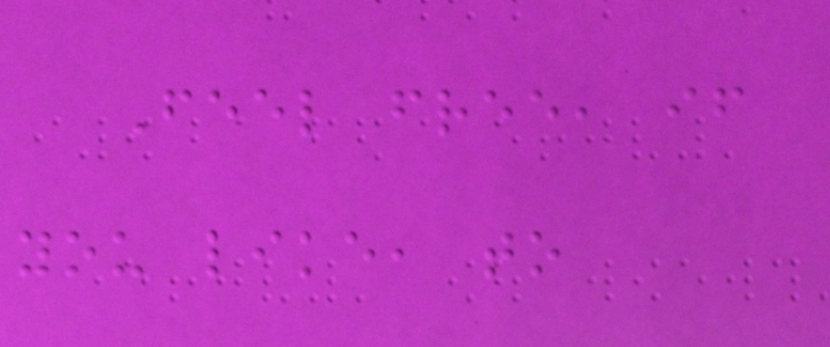Feel free, if
you like, to
